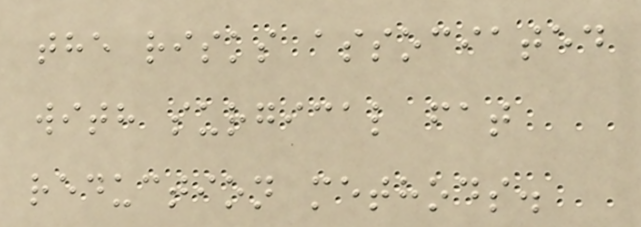the risks associated
with surgical fat
reduction methods.
